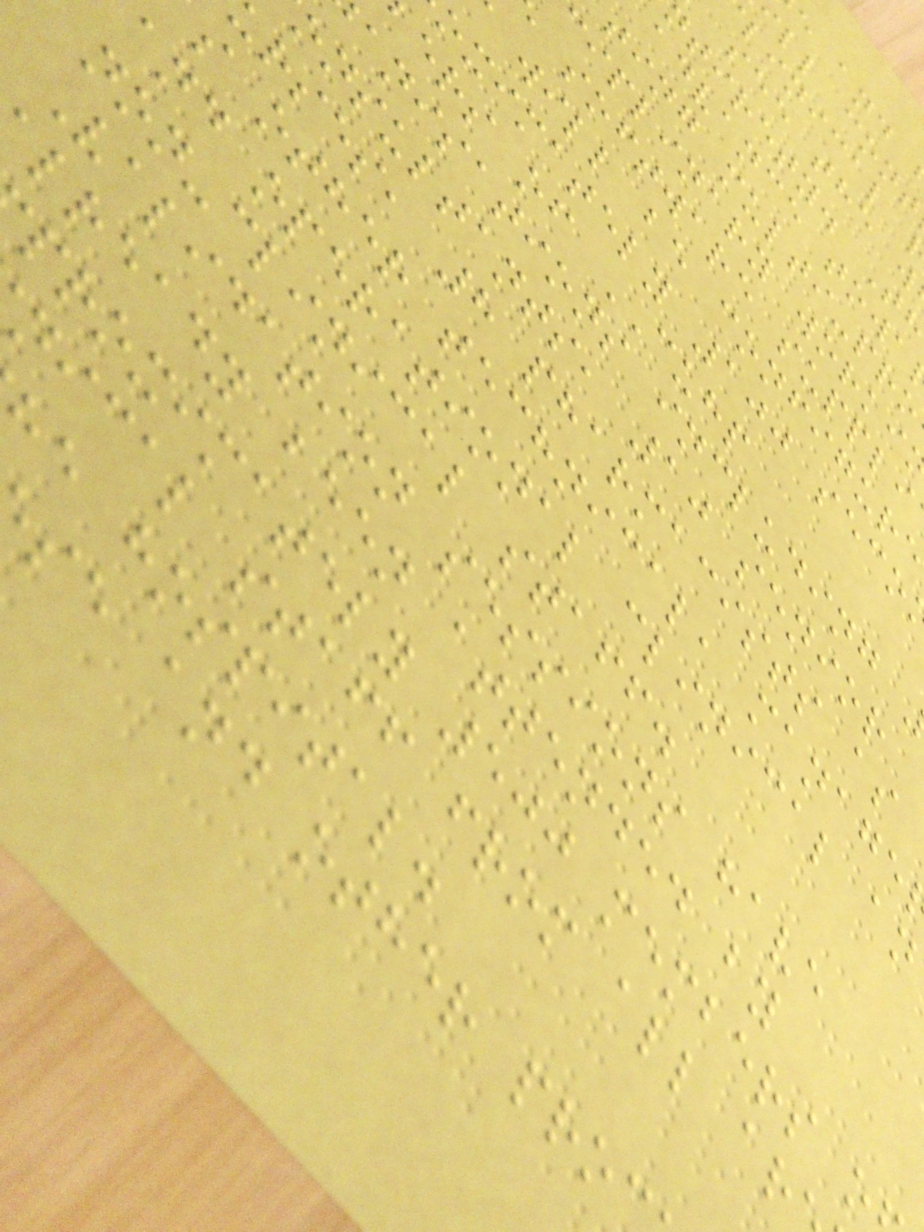ll cont
linical
see the w
ntirety. T
advance towa
ting multi-pro
ciplinary worki
software suppli
will be configur
oximately 100 seco
ers of CUHP
anisations including
onsultants, 10 senior
rses, 8 pharmacists as
s other technical, manage
and operational clinical an
non-clinical staff.
Validation sessions have
lready been attended by
proximately 500 members o
nical staff from all ar
e hospital.
se and other pro
